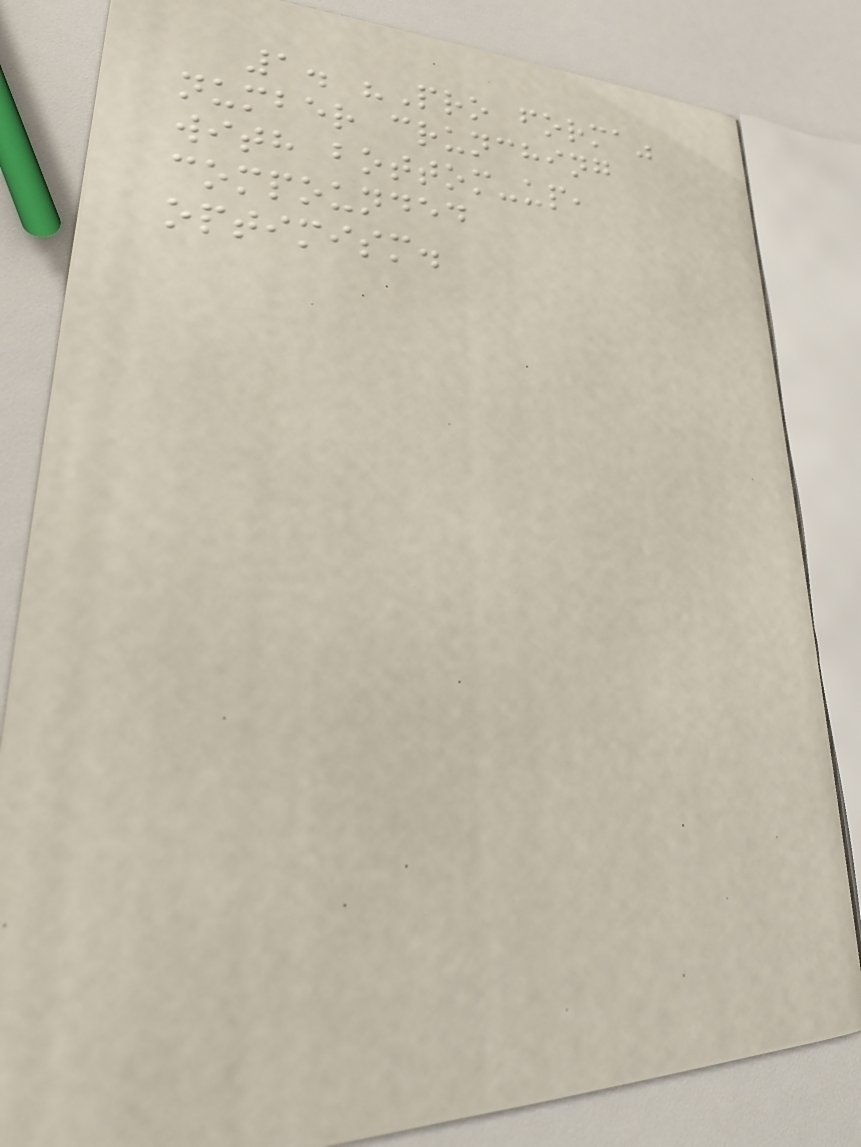1. "Pro forma"
number crunching
with bottom-up,
compounded
optimism.
